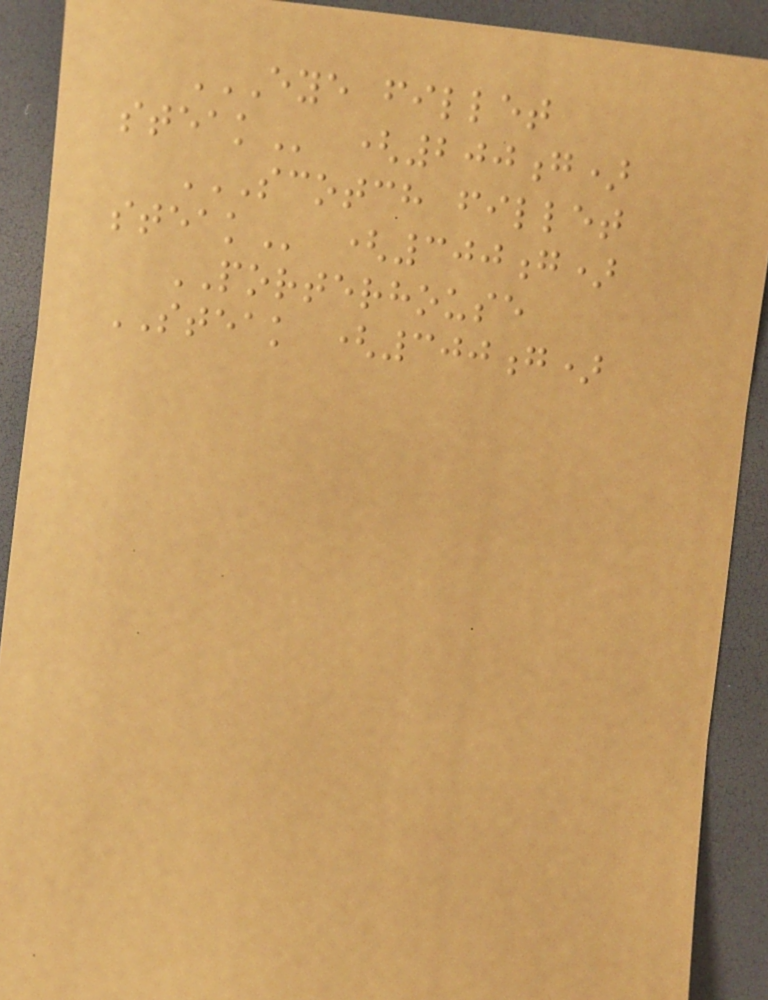EYE FILLET
STEAK (200g)
SCOTCH FILLET
STEAK (300g)
PORTERHOUSE
STEAK (300g)
